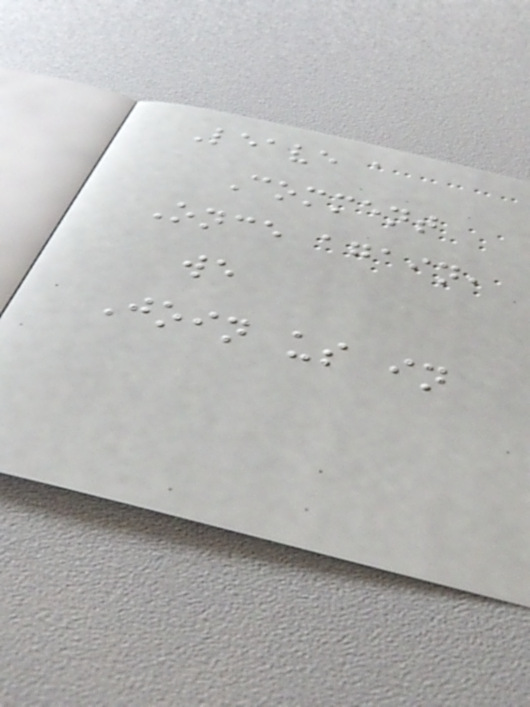Leave a
Comment
Once again,
we
Join us in
